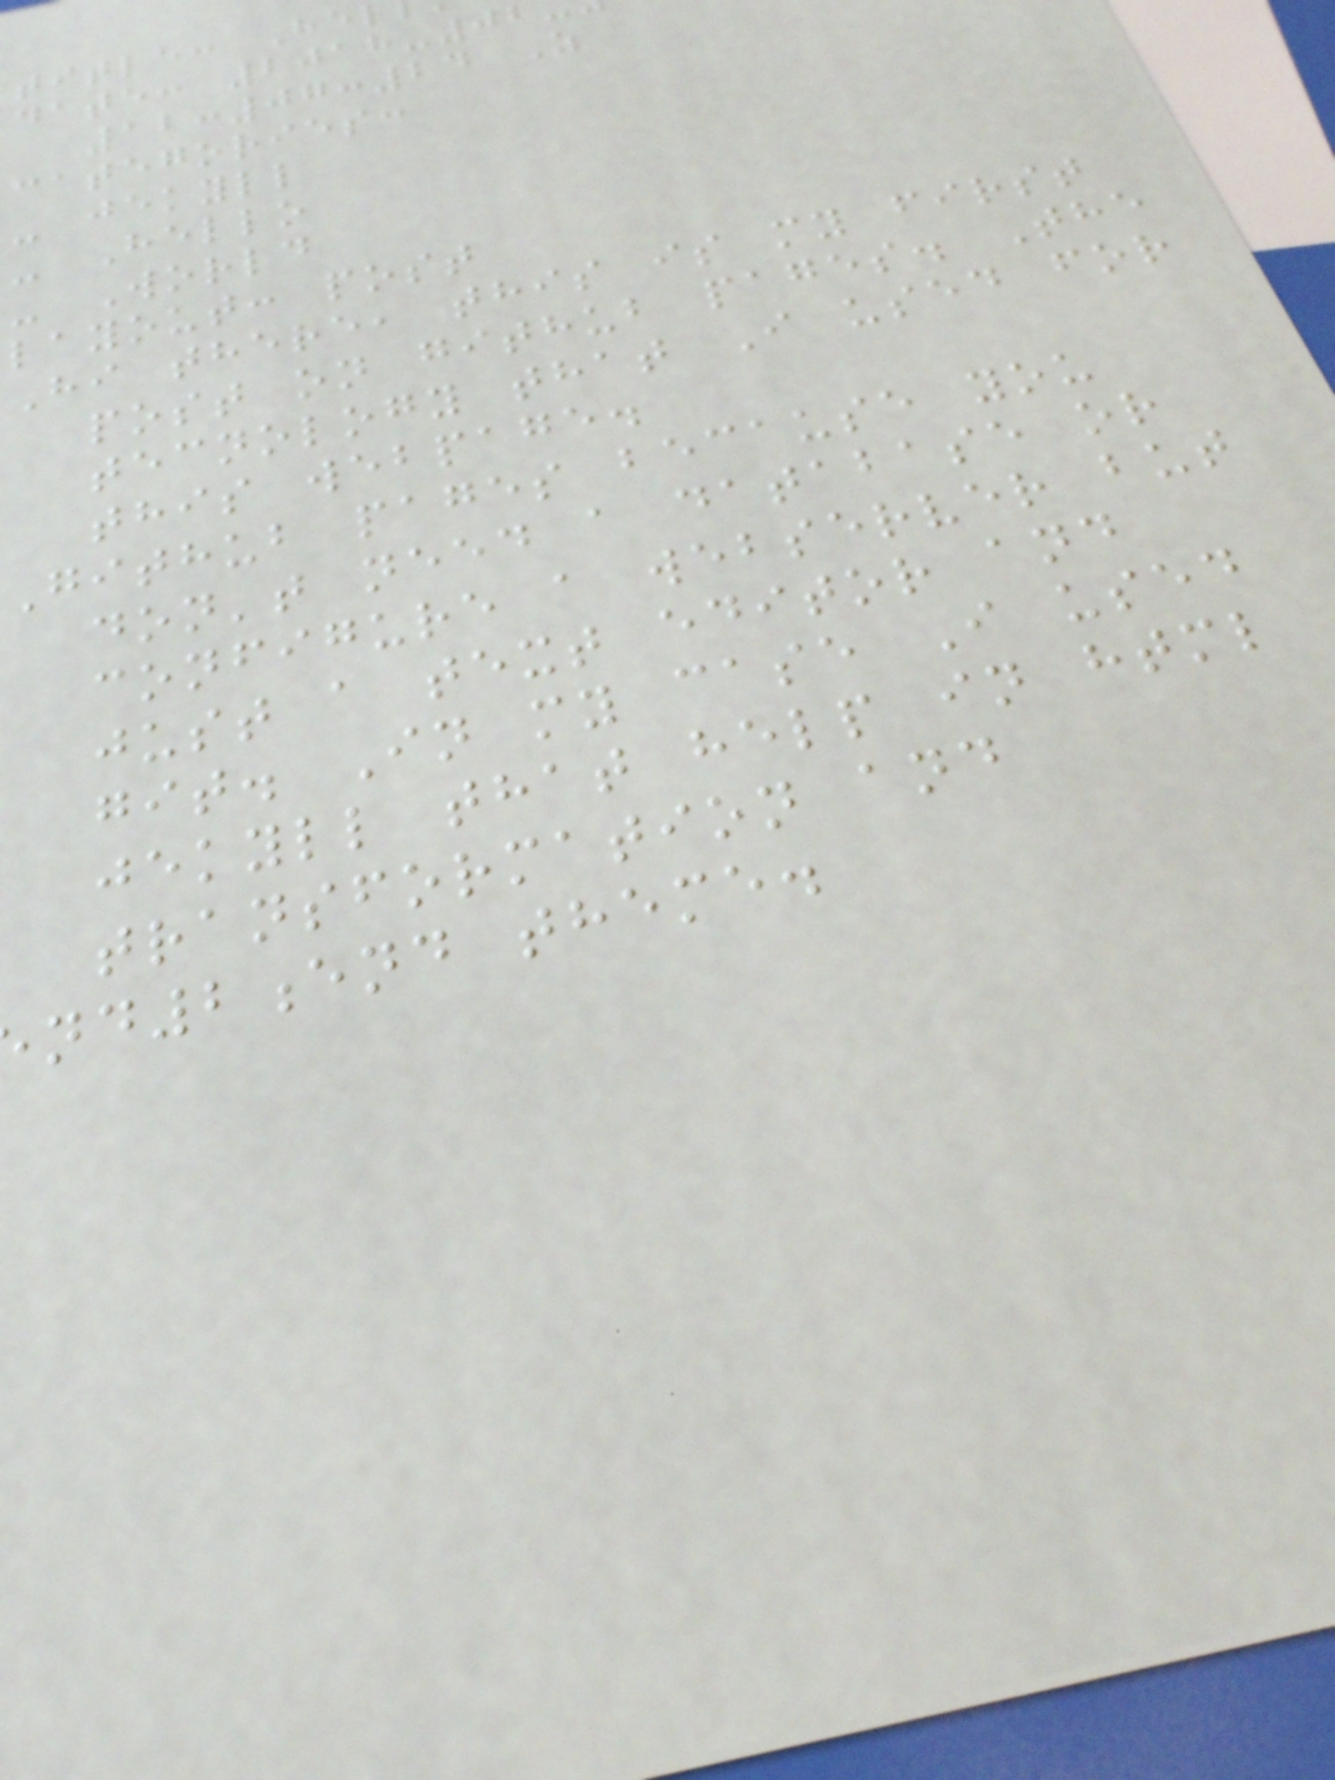title: He
date: 2018-02
12:07:24 Z
categories:
- jekyll
- Hello
- World
layout: post
Hi there, this is my first
post on github pages. The
tecnology that I used for
this webpage.
Github pages because you
don't need a database or
configure a webserver but
just a text editor and
git. In my case I used
jekyll that help in html
transformation and
nd2end theme.
